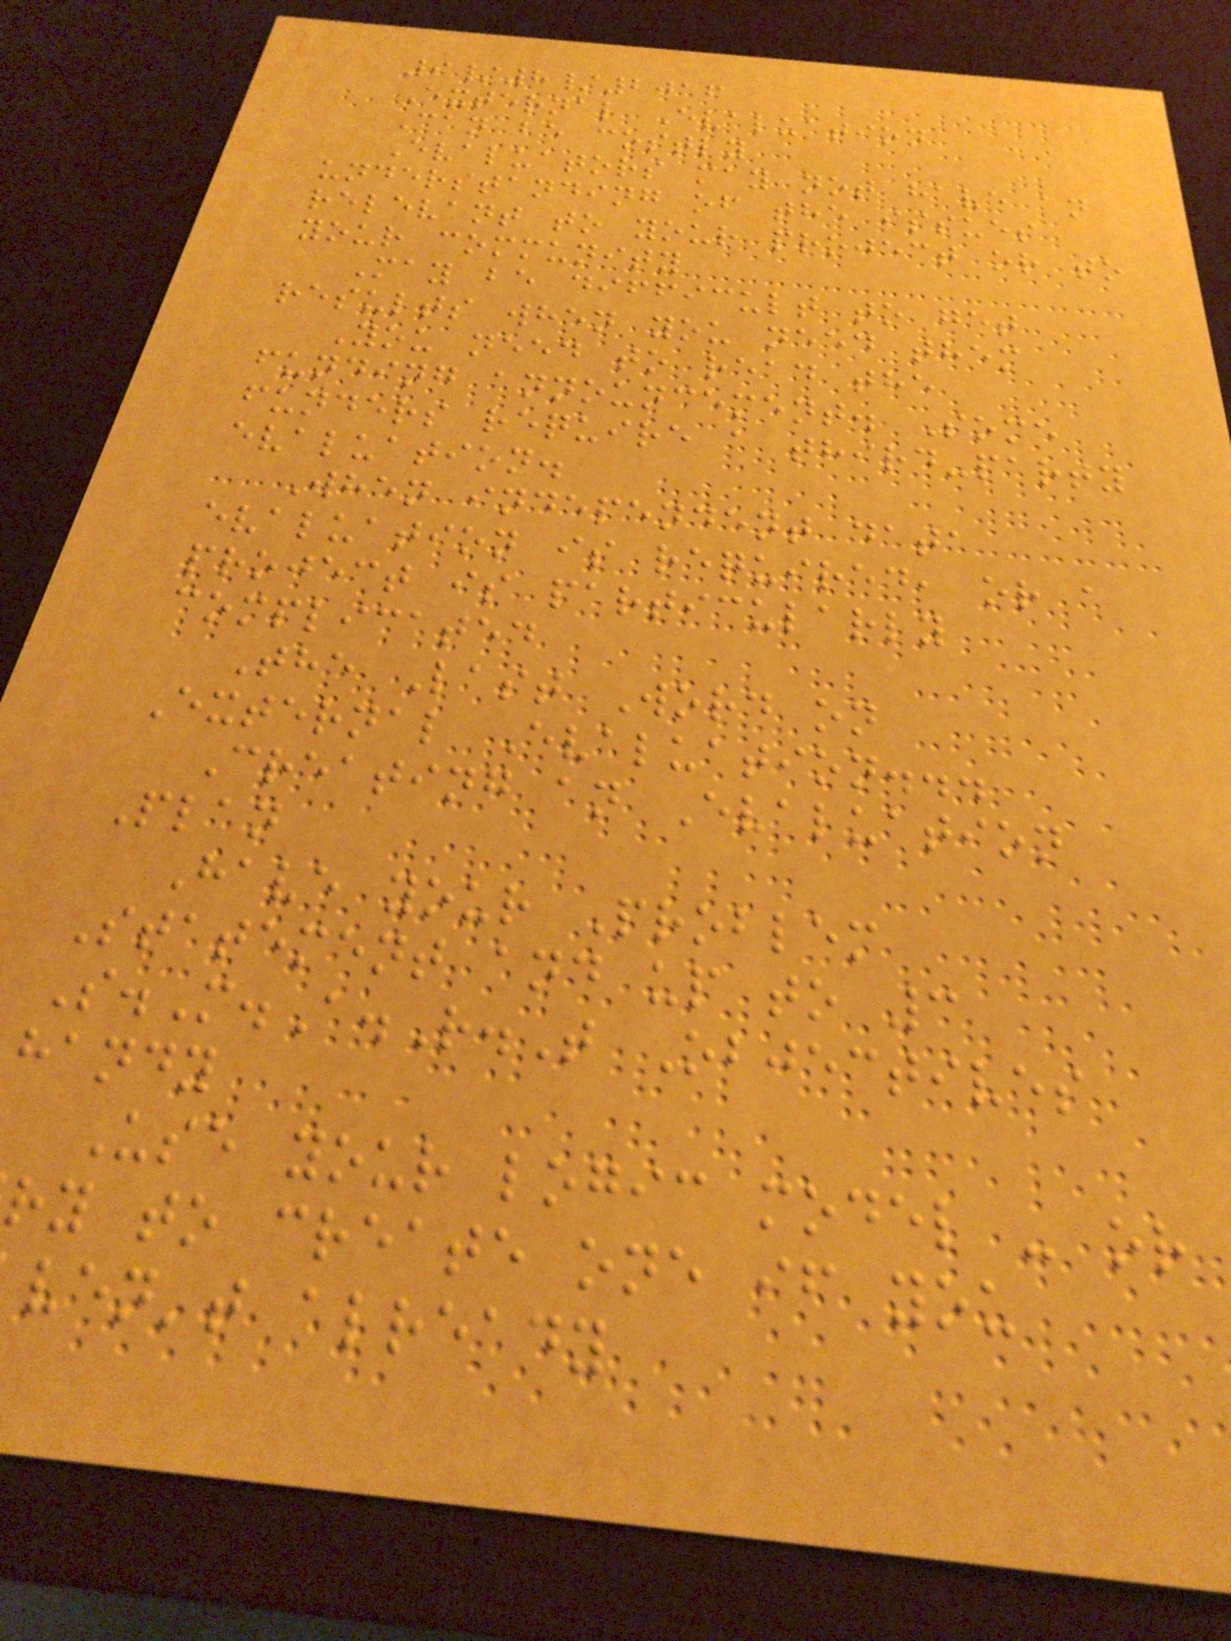9/8/2016
External Evaluation
Can be costly
Evaluators may not have an
understanding of the issues
relevant to your project or to
your community
May be difficult to get
results when you need them
You need to read the
funding announcement. Some
funders require a third-party
evaluation.
When independent data
evaluation is required, or a
project is particularly
complicated
The Last Word on
External Evaluation...
Creating an Evaluation
Plan
Have your Problem
Statement and up to 3
S.M.A.R.T Objectives
handy
Use your logic model - or
ry to create one if you
ven't already
